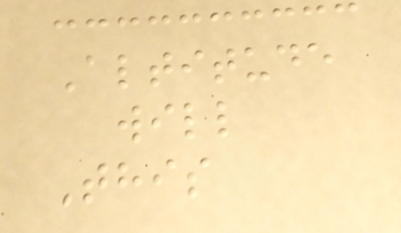Altitude
will
This
